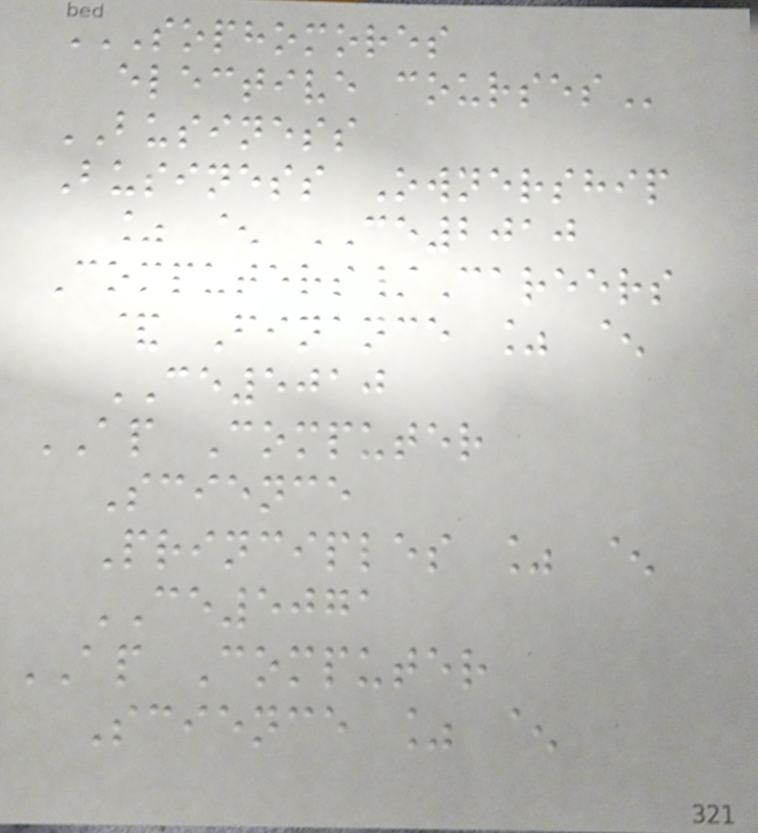SOPHOMORES
ELECTIVE COURSES
BUSINESS
Business Ownership
% ^ CE2010
Computers/Careers
& Finance % ^
CE5010
AP Computer
Science
Principles % ^
CE5071
AP Computer
Science % ^
